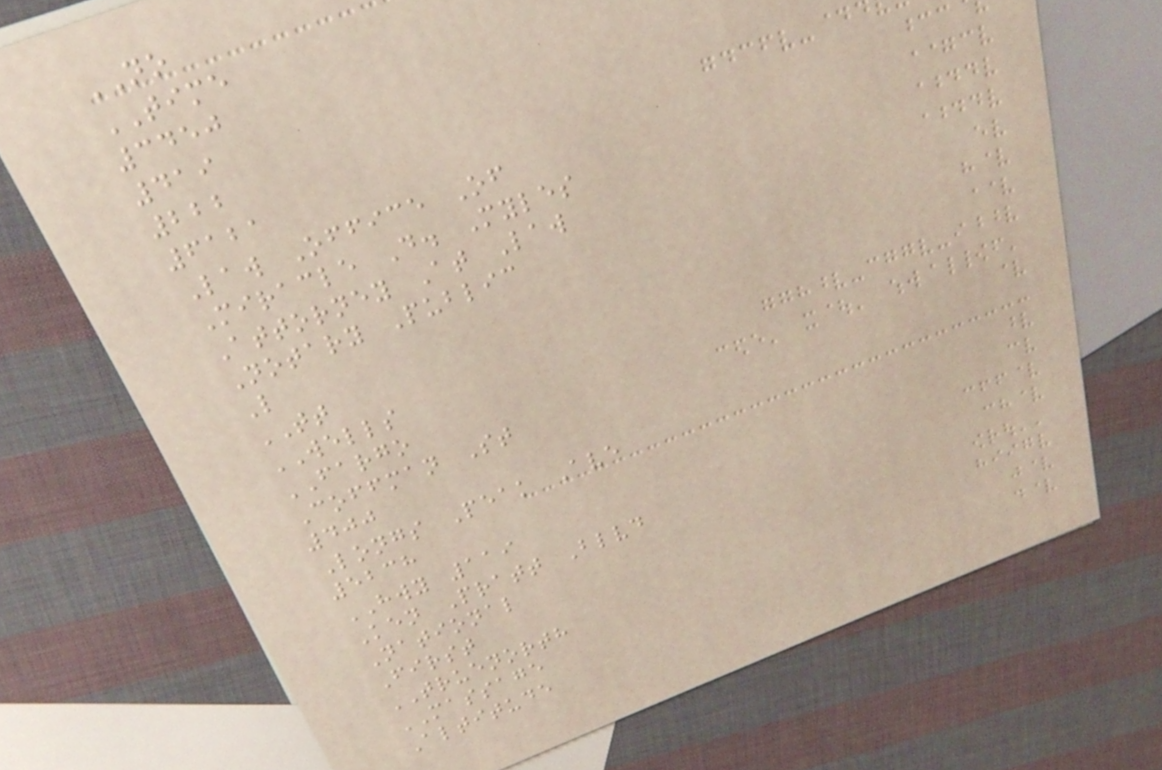NO
TIME
3450
419
222
6121
Law Office Of
Miracle D. Myles
Attorney At Law
Notary Public
L
TT
WELLS
FARGO
Coffman St
400
Longs Peak Ave
5238
HWY 119
Ken Pratt Blvd
National
First
TRUENORTH
MASSAGE
Altitude
